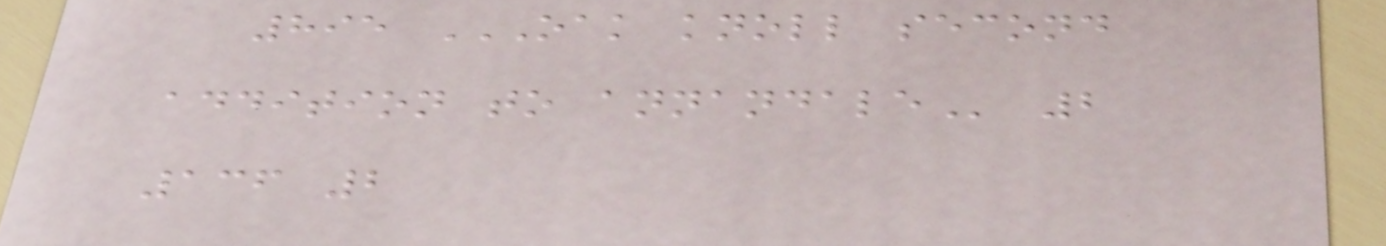895 OAK KNOLL SECOND
ADDITION TO ANNANDALE 2
136 2
